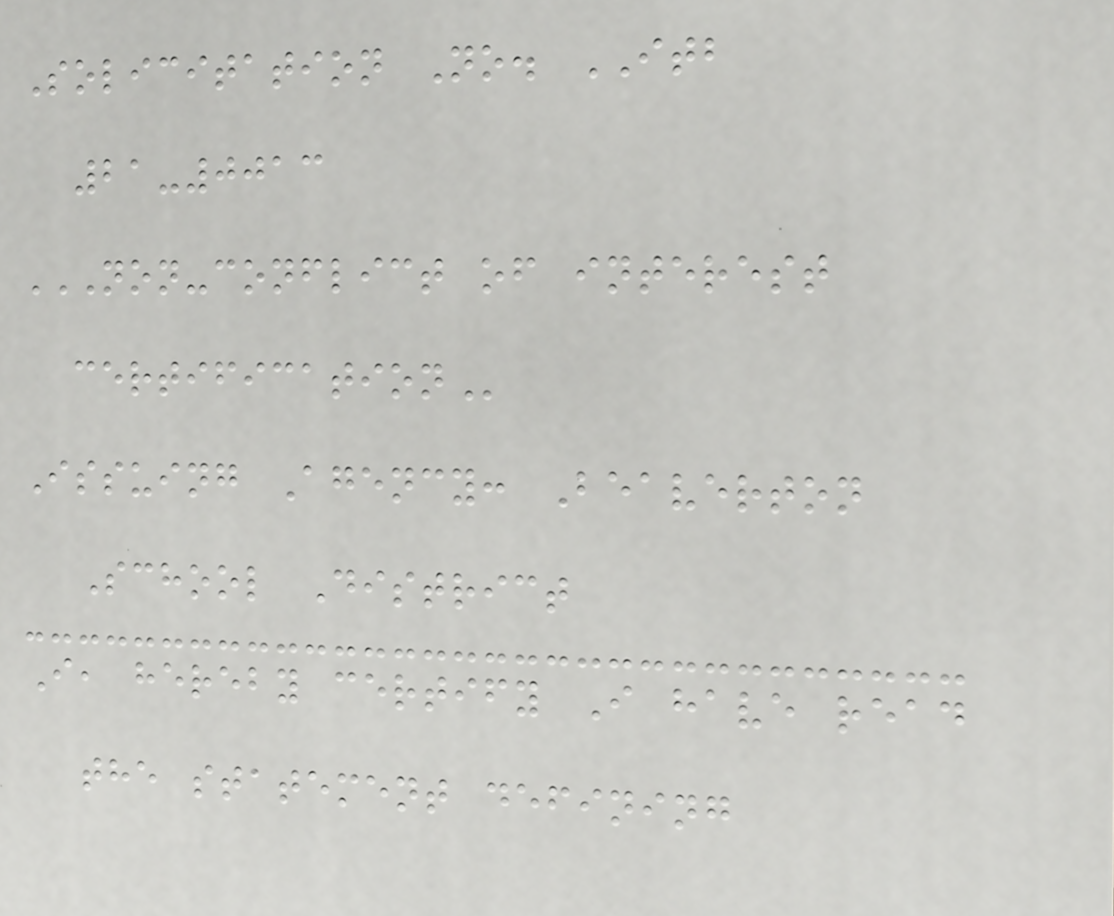Solicitation No. ITB
21-0013
NON-CONFLICT OF INTEREST
CERTIFICATION
Issuing Agency: Beaverton
School District
I, hereby certify I have read
the statement defining
